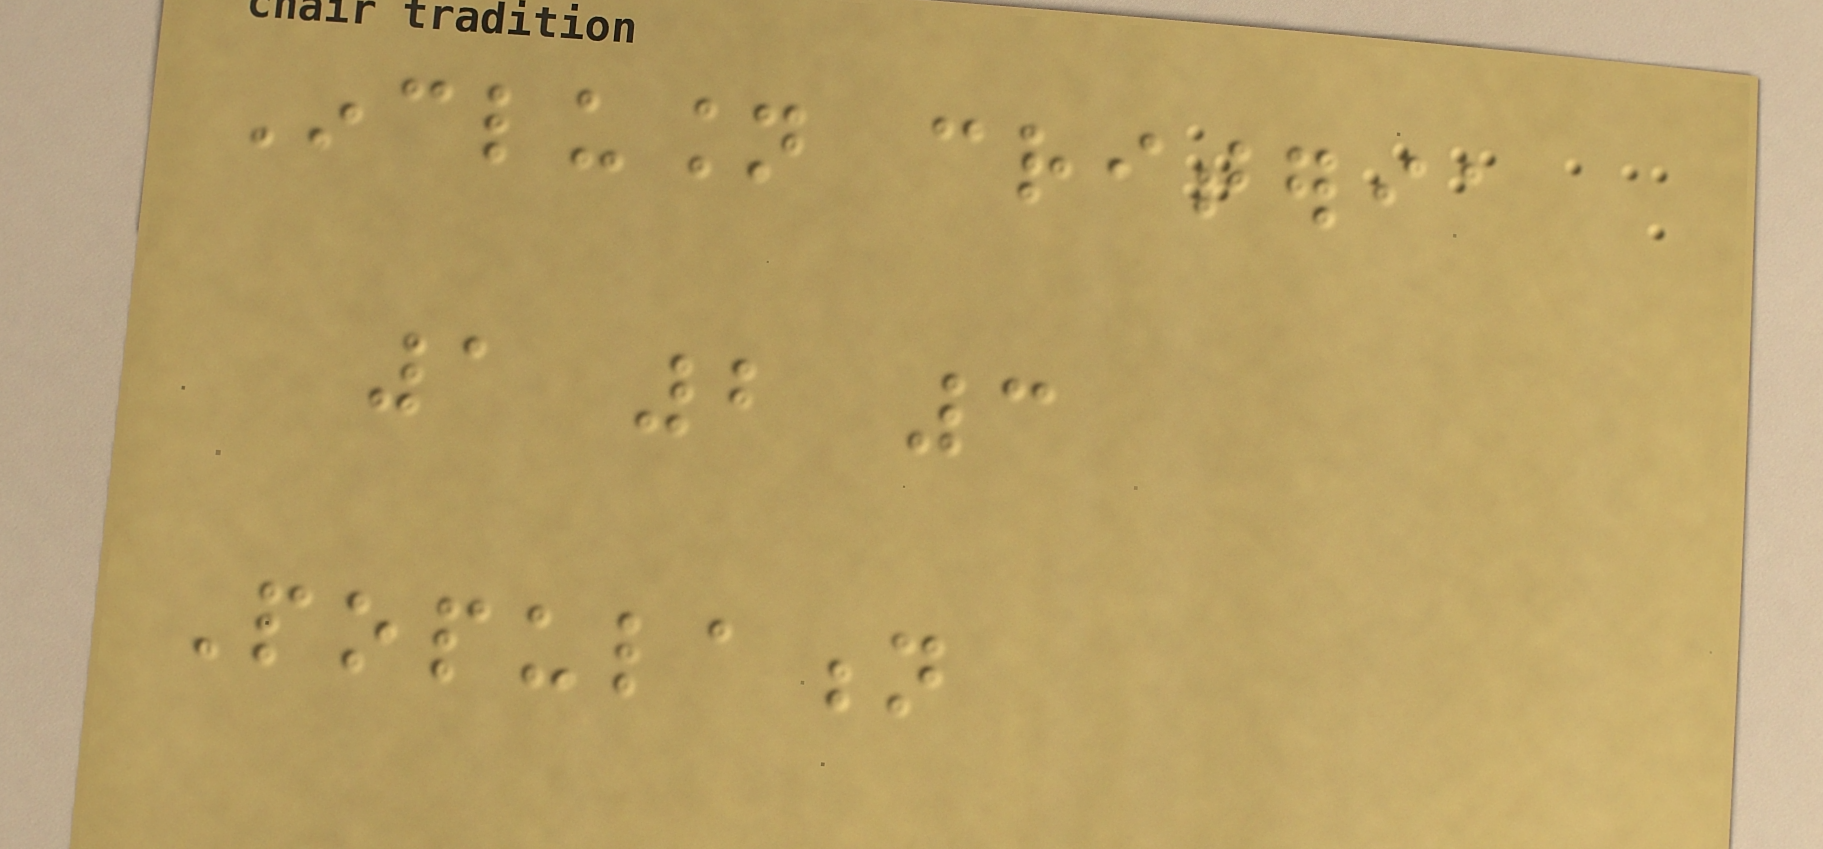Inclusion criteria
1 2 3
Population
